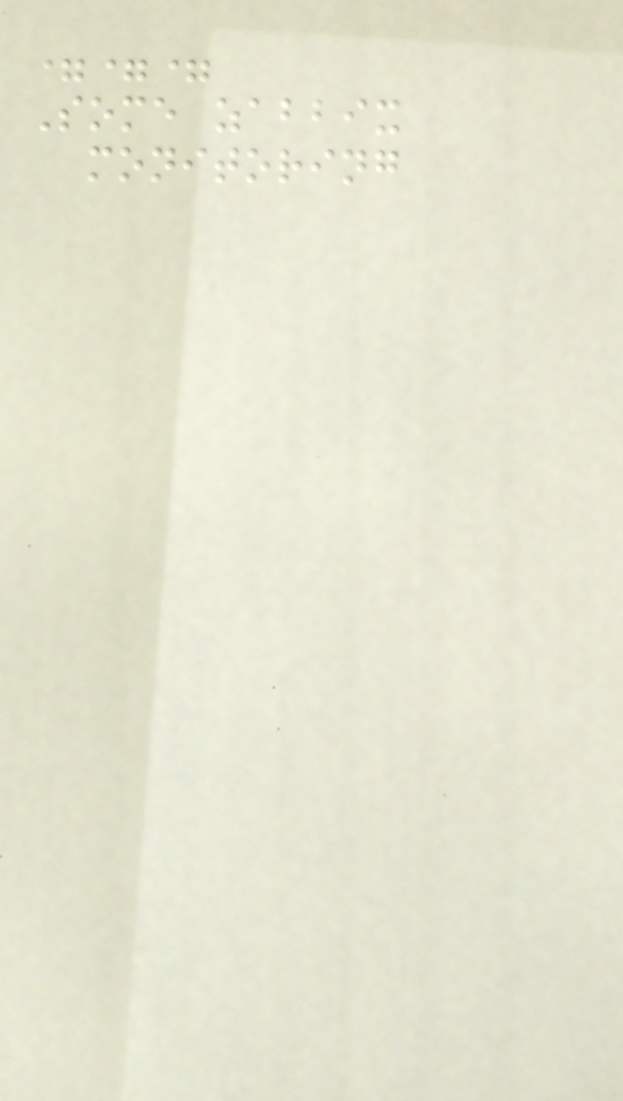===
Some zabbix
monitoring
